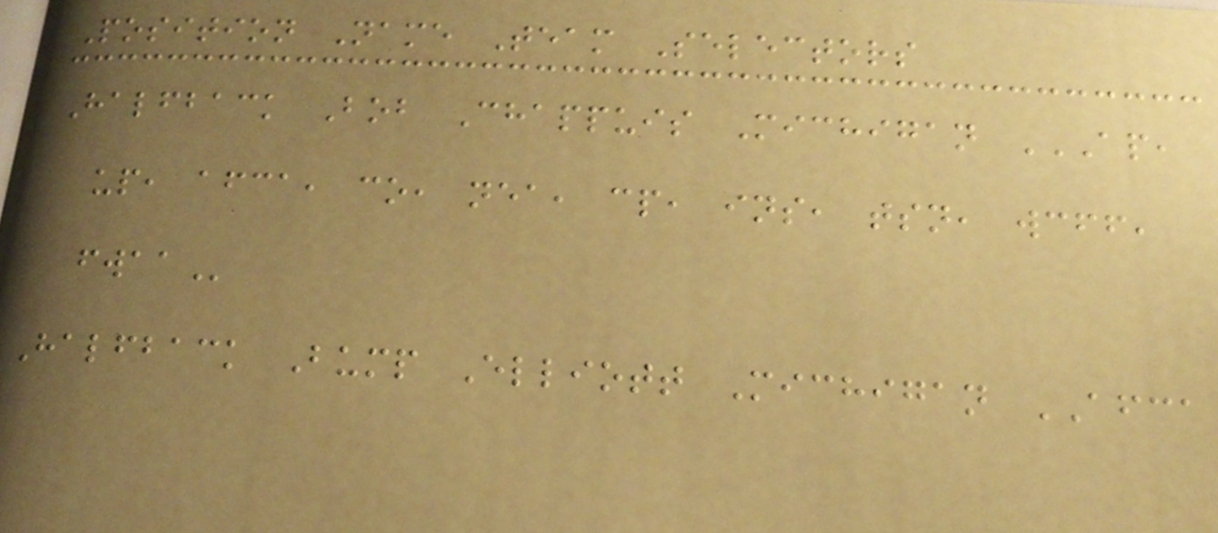Position Name Team Selectors
Halfback Bob Chappuis Michigan AP,
UP, AFCA, CO, NEA, CP, INS, TSN, WCFF,
FWAA
Halfback Bump Elliott Michigan AFCA
